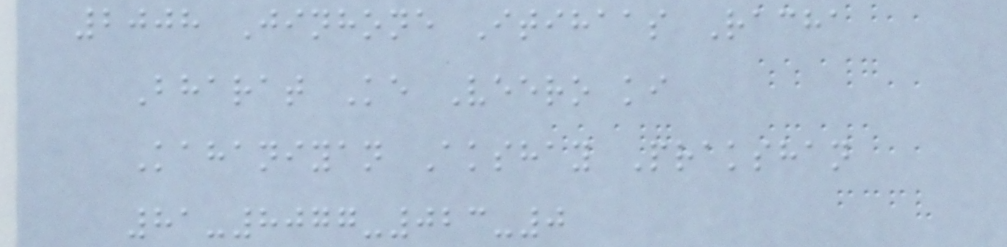2008 Jinhone Itihaas Racha
Bharat Ke Veero ki
Kahaniyan Akshay Prakshan
81-8077-023-0
